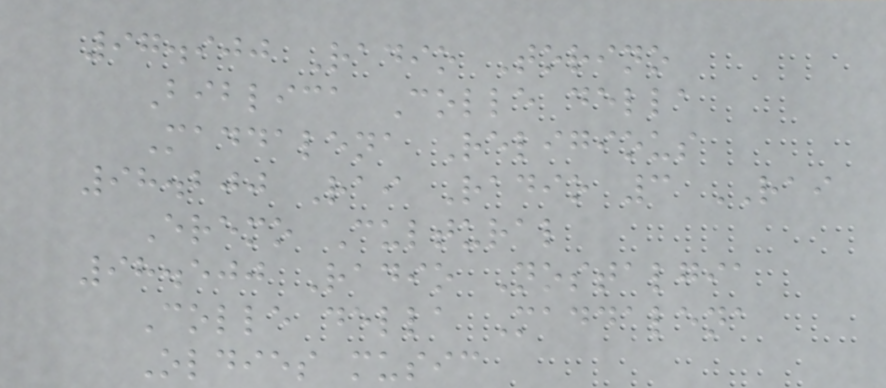97.900 Radio Torino
Biblica Colle della
Maddalena Religious
98.200 Rai Radio 3 RAI
Eremo Cultural
98.500 Radio Nostalgia
Colle della Maddalena
Oldies music
